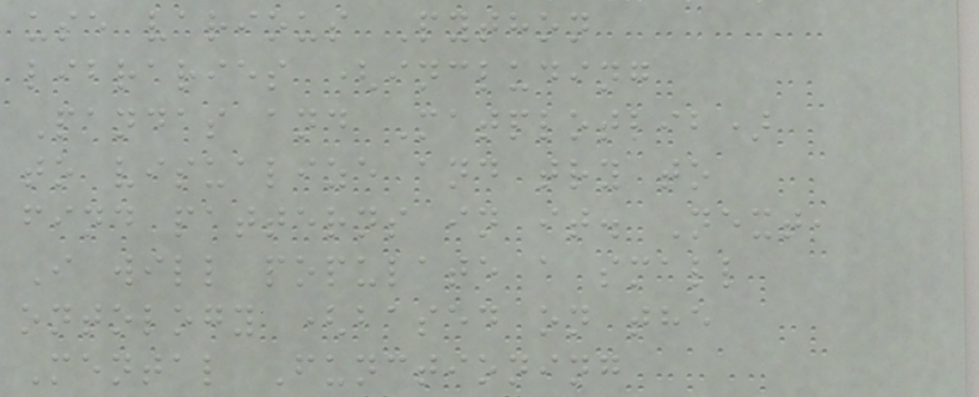use various Python
libraries (including
Pandas and Matplotlib)
to visualize and try to
find patterns in it. Next,
I will populate a small
ontology (based on the
Mental Functioning
